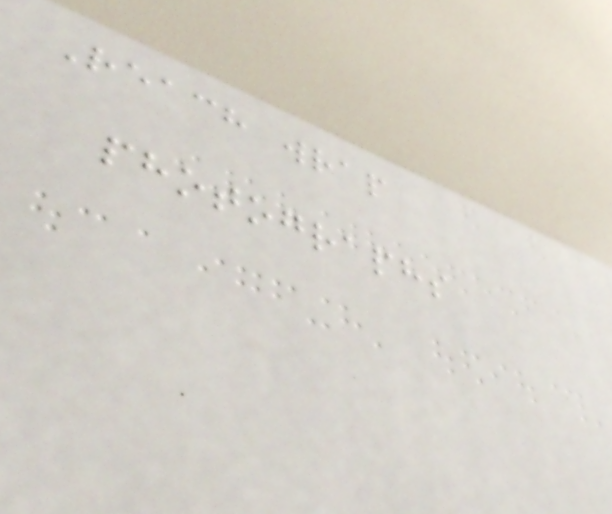Reach wrap
photographs
